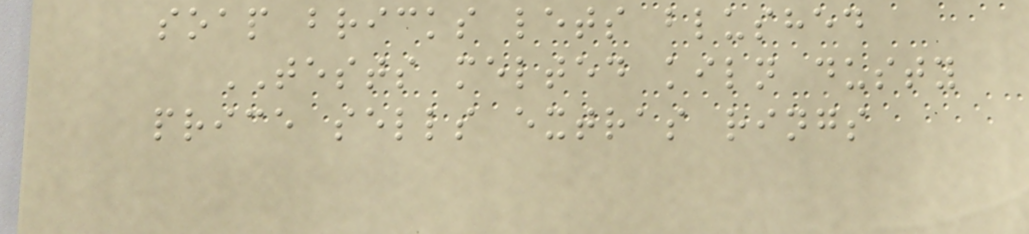soap bricks lets blushed
TESTS melted kiln dusty
price sells extras rings
